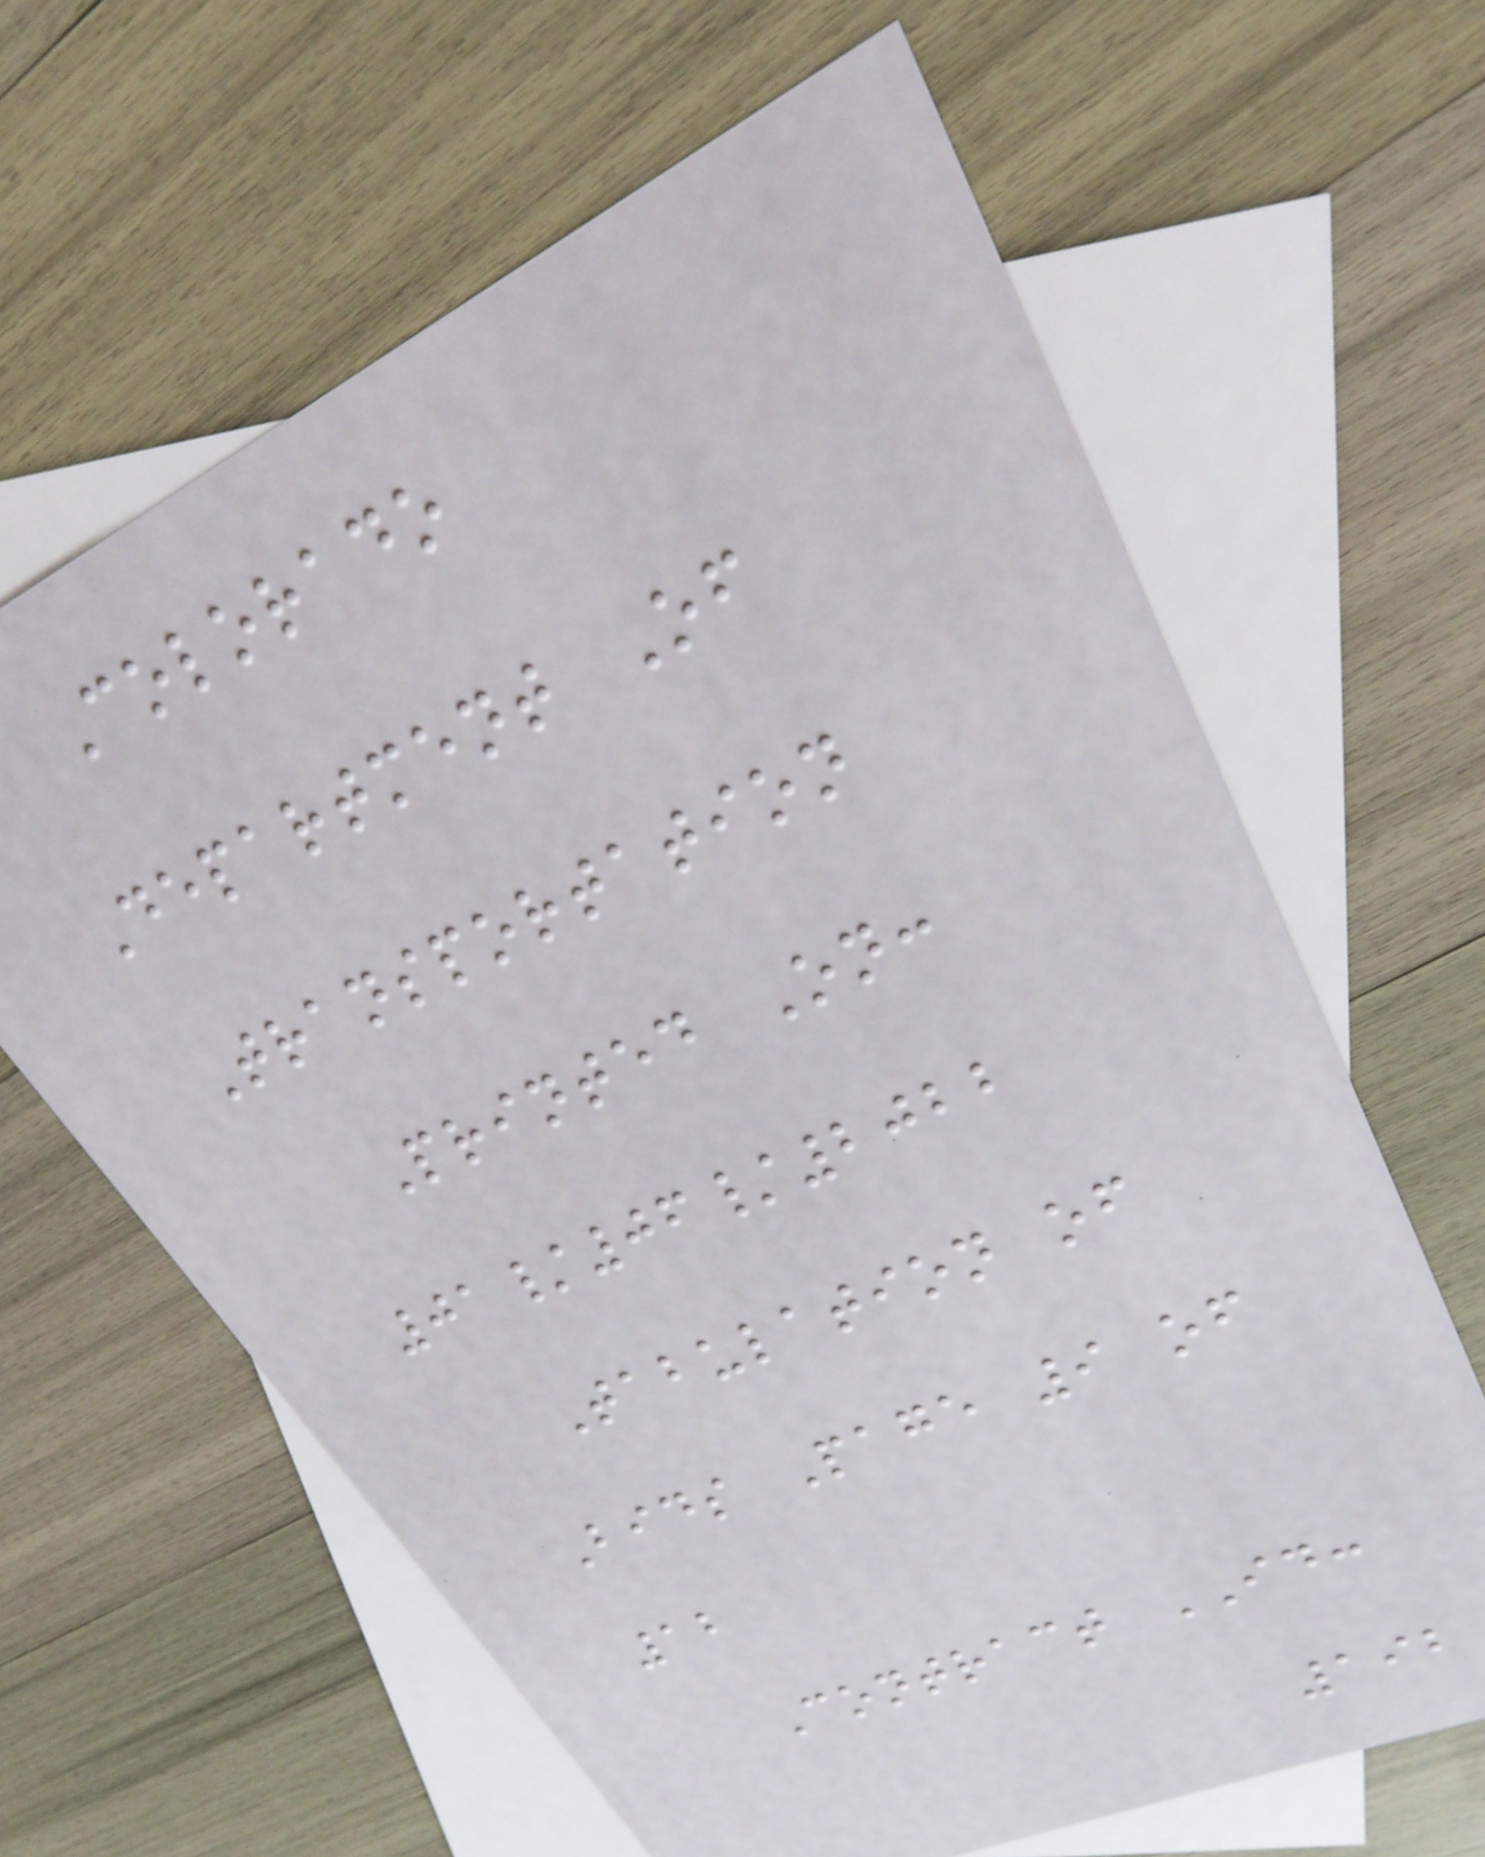Colorado
Department Of
Transportation
Printed On:
01/06/2022
Tabulation of
Bids Page 9 of
12
Contract ID:
192
